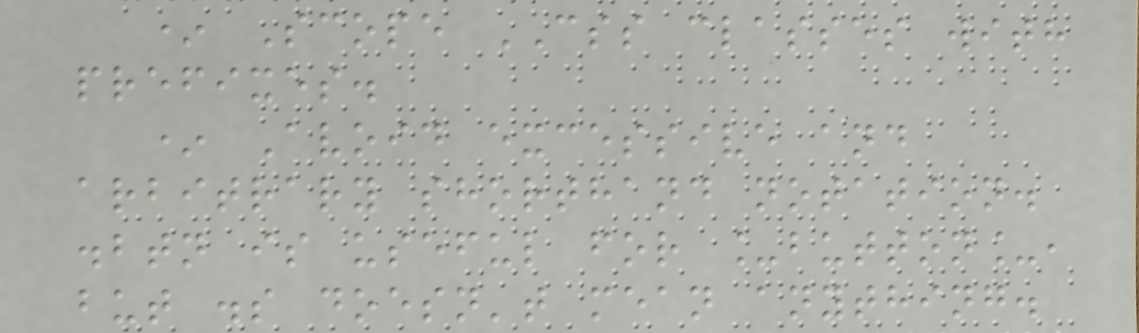* Scope CSS classes with
prefixes.
* Avoid excessive and
arbitrary shorthand notation.
.btn is useful for _button_,
but .s doesn't mean anything.
